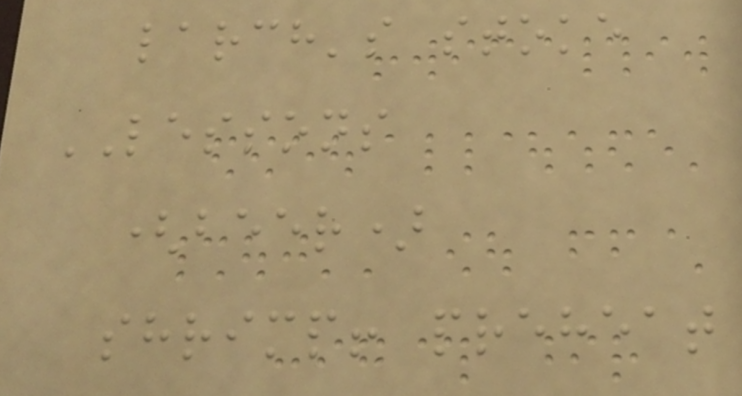larch's stoke
LESSONS
(beer)
shrimp! preheat
